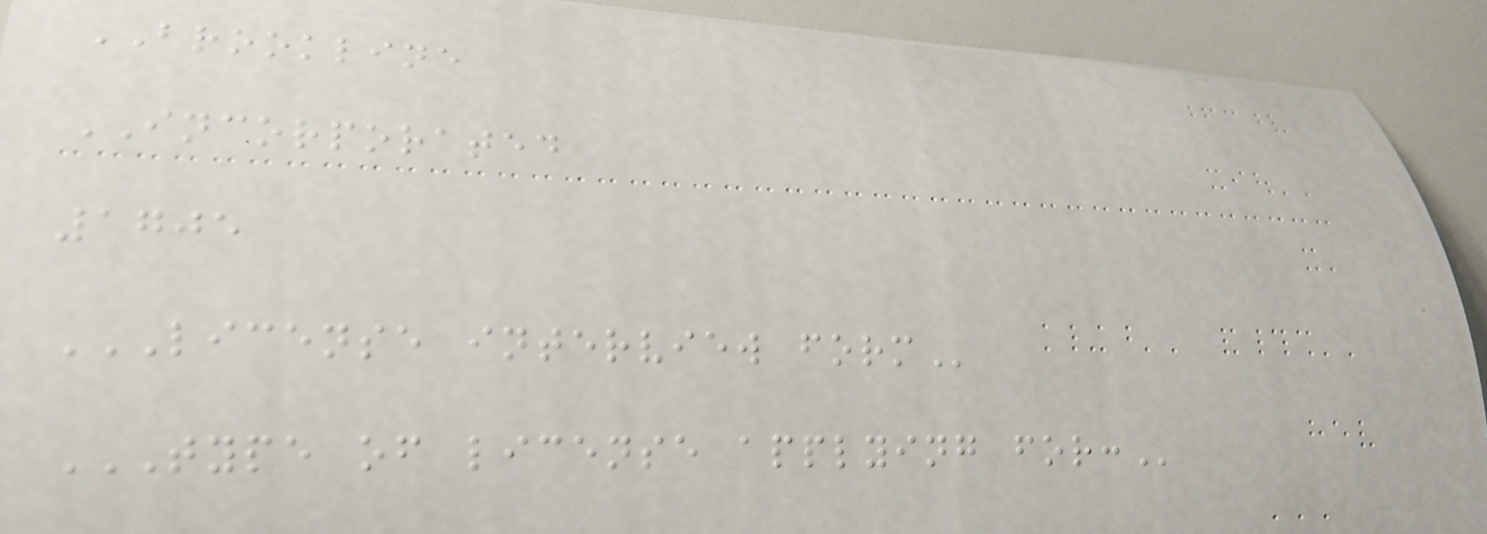BROOKLINE
INCORPORATED
1705
LICENSE INTERVIEW FORM
TYPE OF LICENSE APPLYING FOR:
